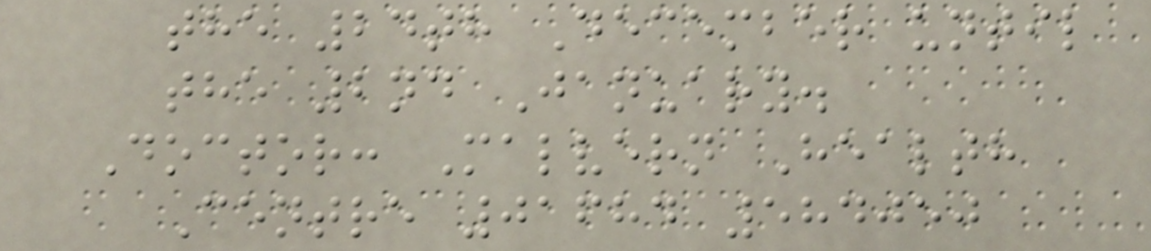the 24th December until
the 2nd January.
Doctor: Malvern Health
Centre 01684 584050
